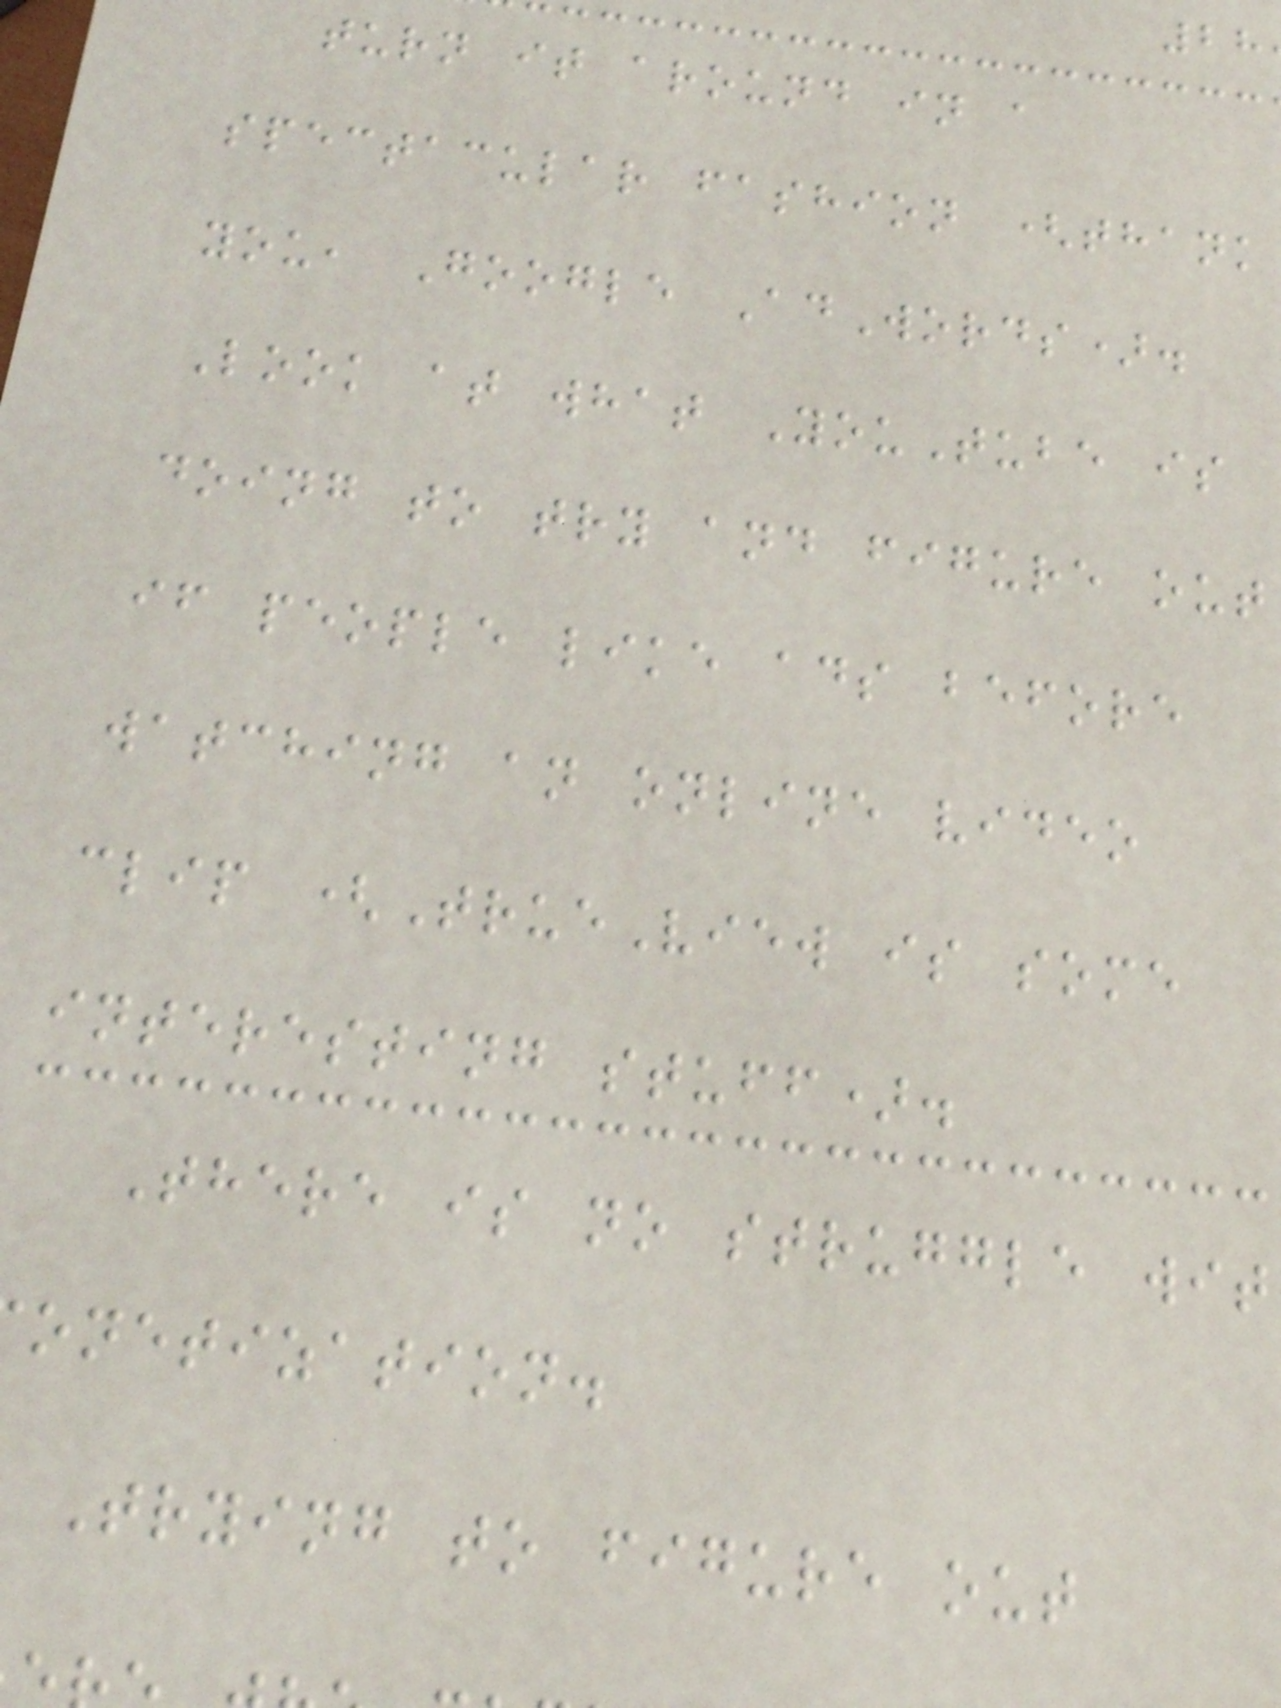turn it around in a
spectacular fashion (thank
you, Google AdWords).
Look at what YouTube is
doing to try and figure out
if people like ads before
watching an online video
clip (TrueView is some
interesting stuff).
There is no struggle wit
onetization.
Trying to figure out
